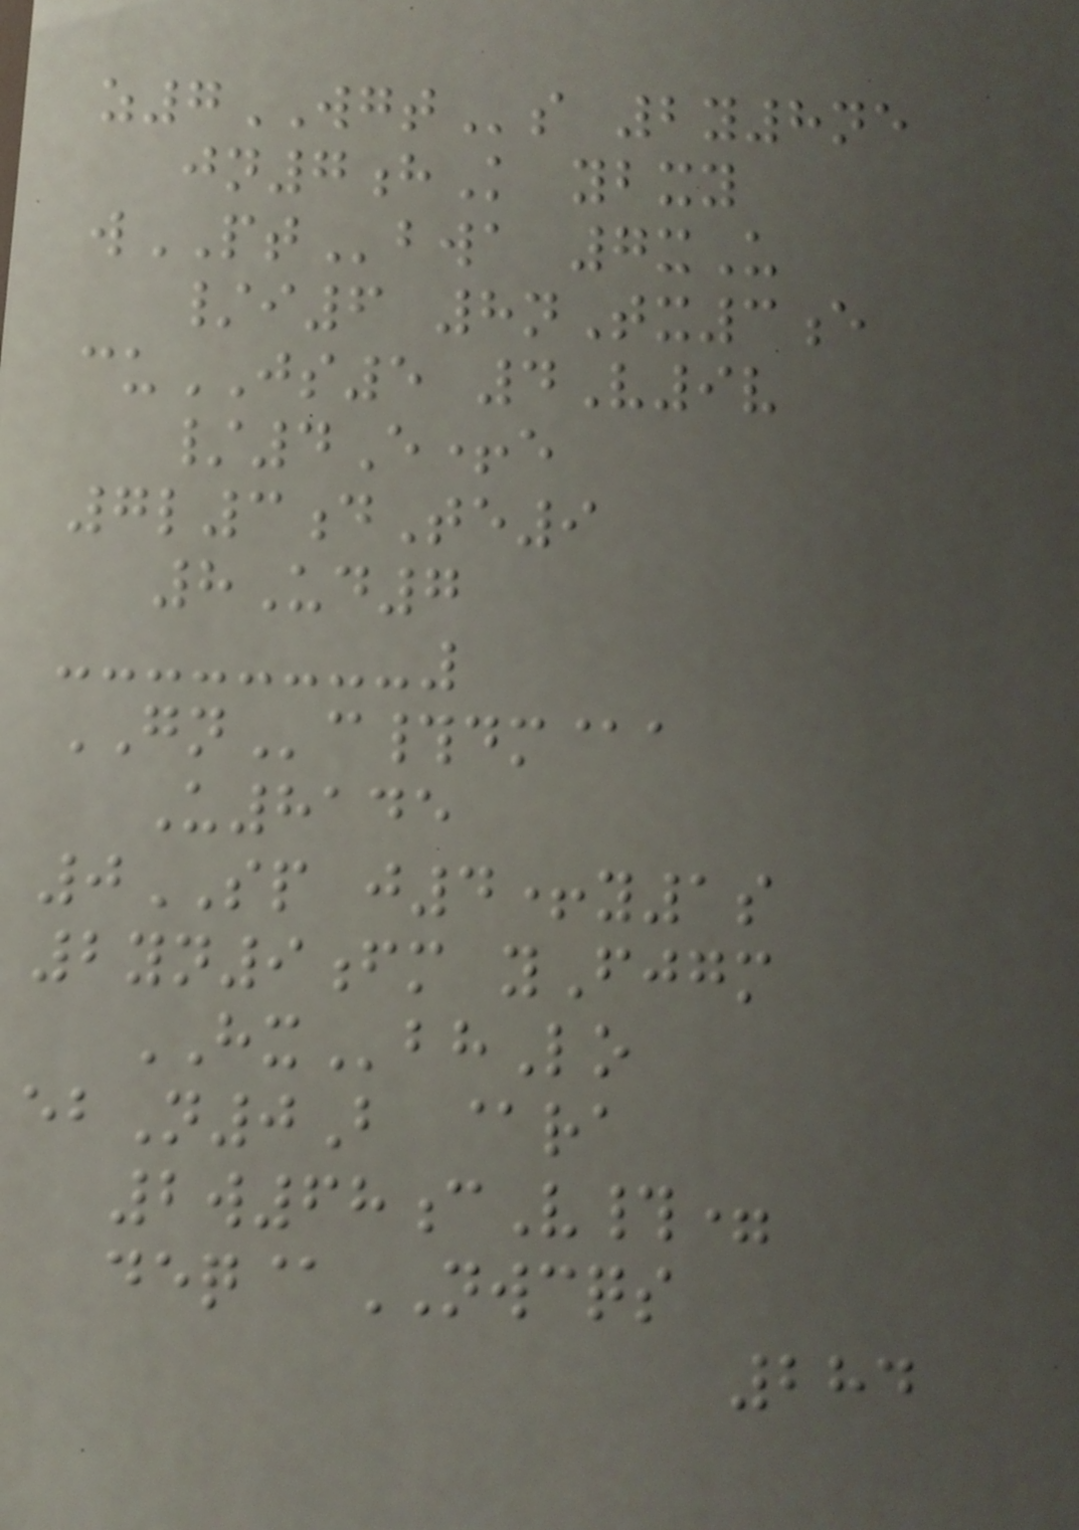z7WGTs 2y8ne
jn7hK ybxy
wPTbwa 7xU
/i6 8nTx3e
cuJS5 4V9v
/4E+e
7l3dTe9
8Ud7
GNc#dm@a
U8145
0SP j4+y1s
2yn9fm yFjgm
HXbhLo
ebN0B @ra
2w68cV#=
deq@NWCQS
284
